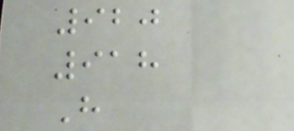920
918
H
